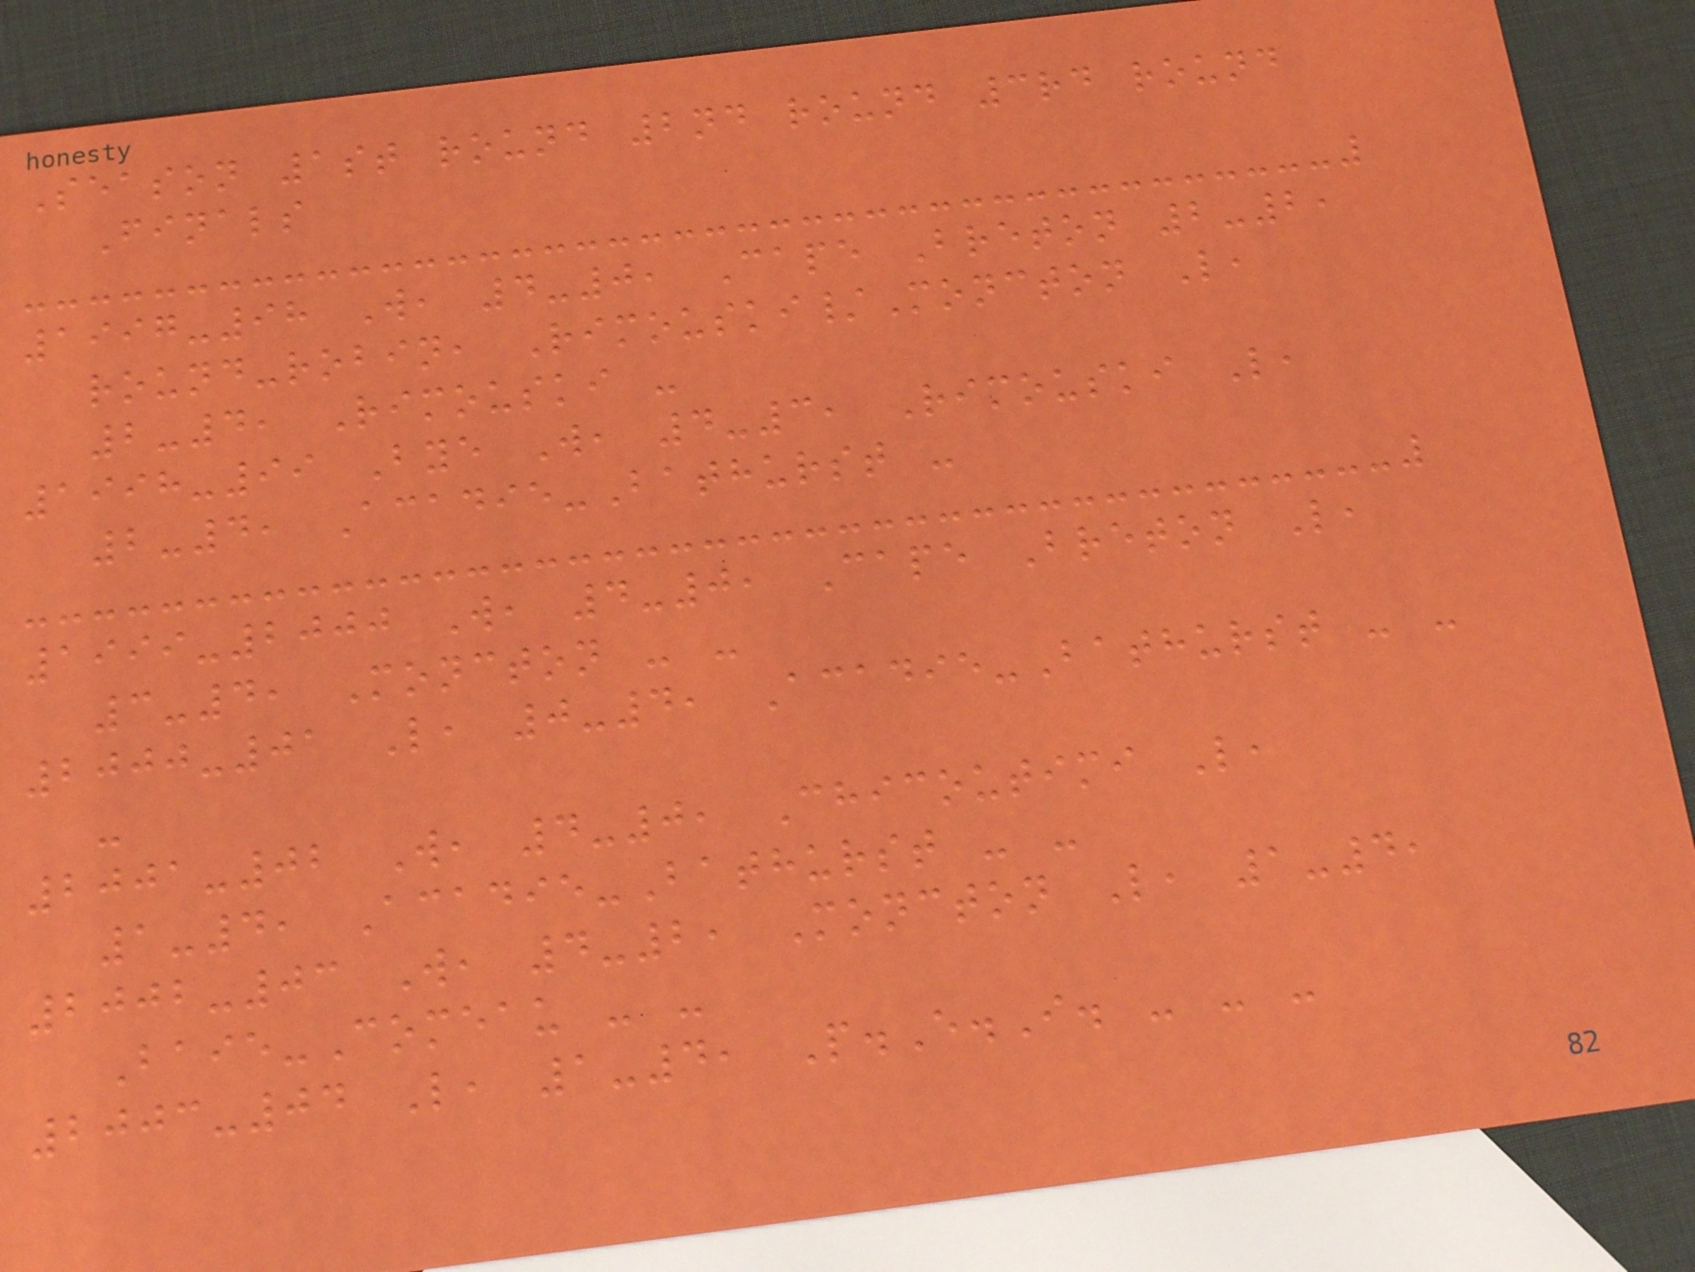Season 1st round 2nd round 3rd round
Finals
1997-98 W, 4-0, Cape Breton 2-2,
round-robin, Rimouski/Moncton L,
2-4, Rimouski -
1998-99 Bye W, 4-3, Rimouski L,
2-4, Acadie-Bathurst -
1999-2000 W, 4-0, Cape Breton L,
3-4, Moncton - -
2000-01 L, 0-4, Acadie-Bathurst - -
-
2001-02 W, 4-0, Chicoutimi L,
1-4, Acadie-Bathurst - -
2002-03 W, 4-2, Moncton L, 1-4,
Baie-Comeau - -
2003-04 L, 1-4, P.E.I. - - -
